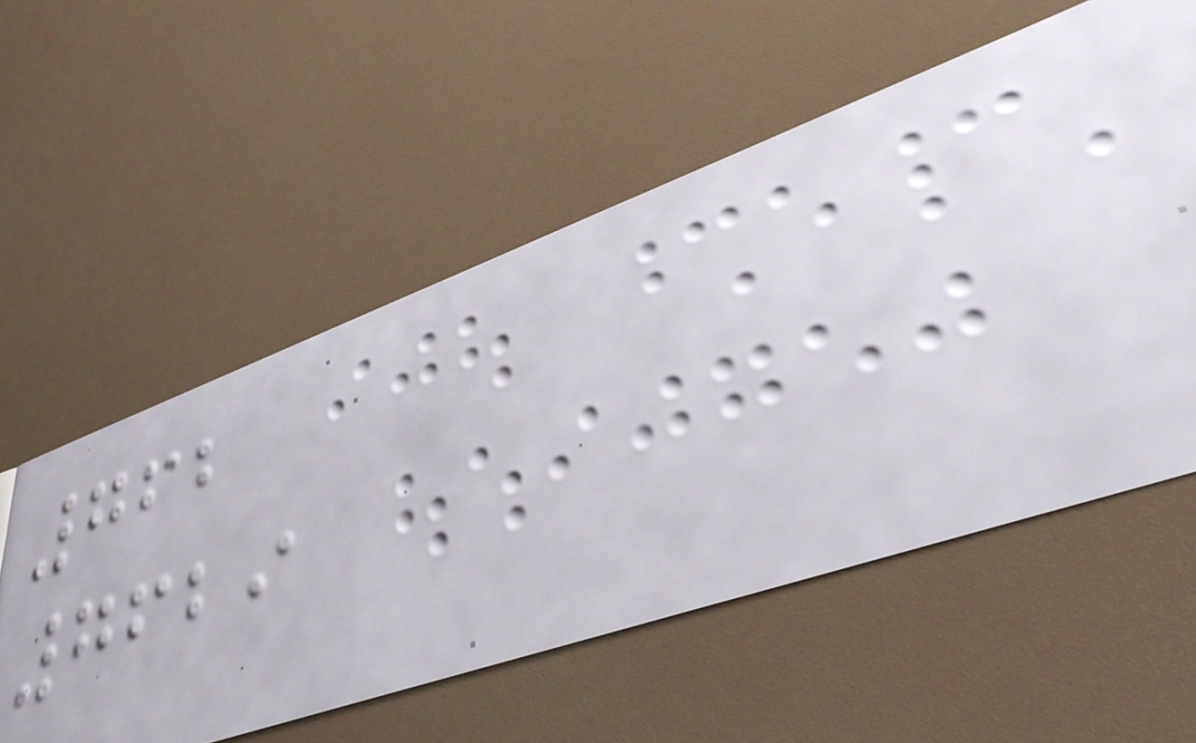762
7629
